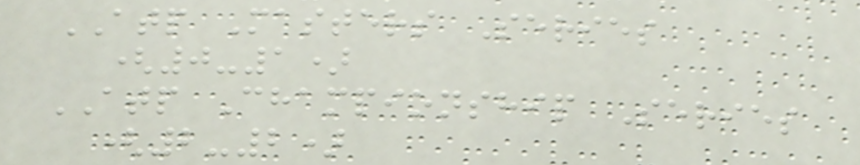ATP Masters Series
(0-1)
ATP Championship Series
(2-2)
